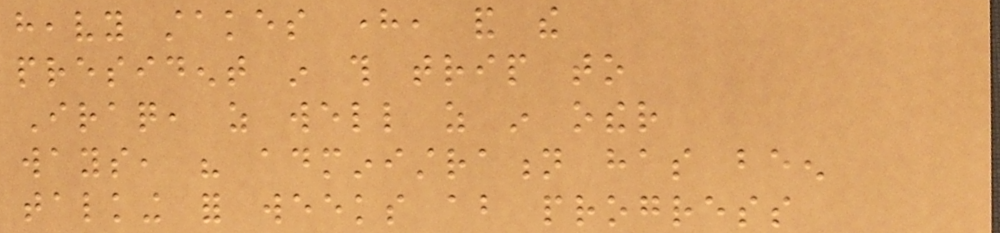heavy stakes here, and the
president in this trip to
Iraq, as well as in other
ways, his administration has been
talking for weeks about progress
